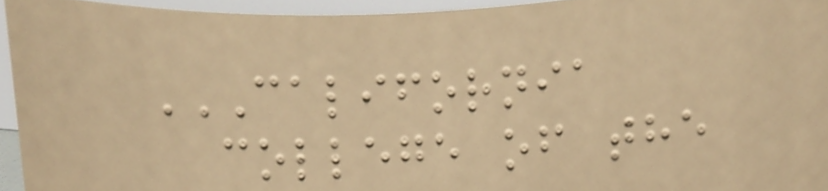CALIFORNIA
COLLEGE OF THE
